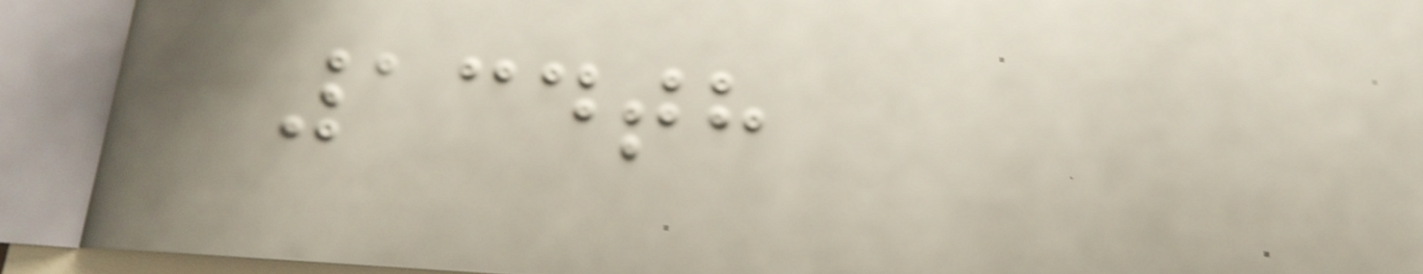134th
